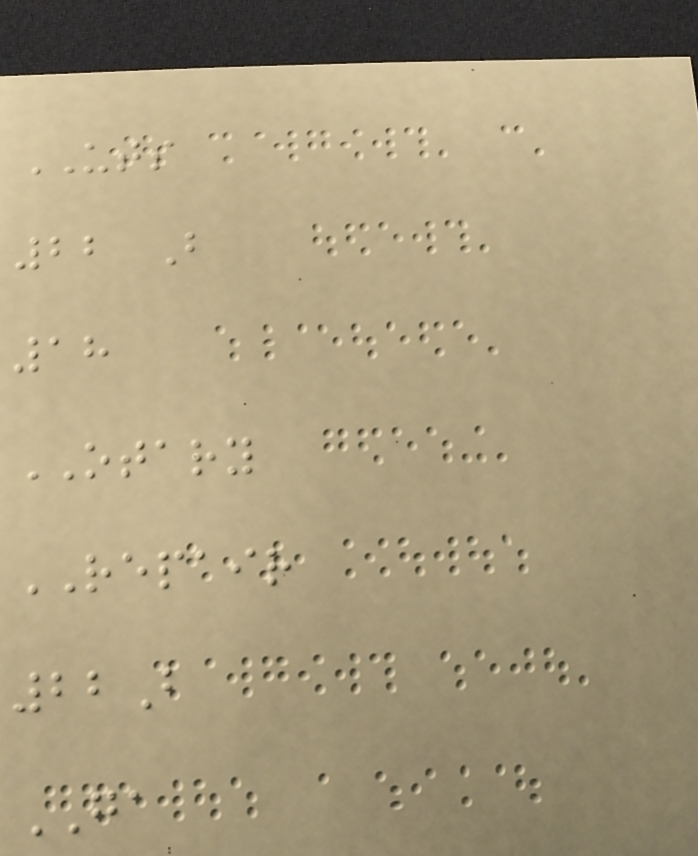UTS
22 B
18
OTARY
REPAIR
22B
GA
